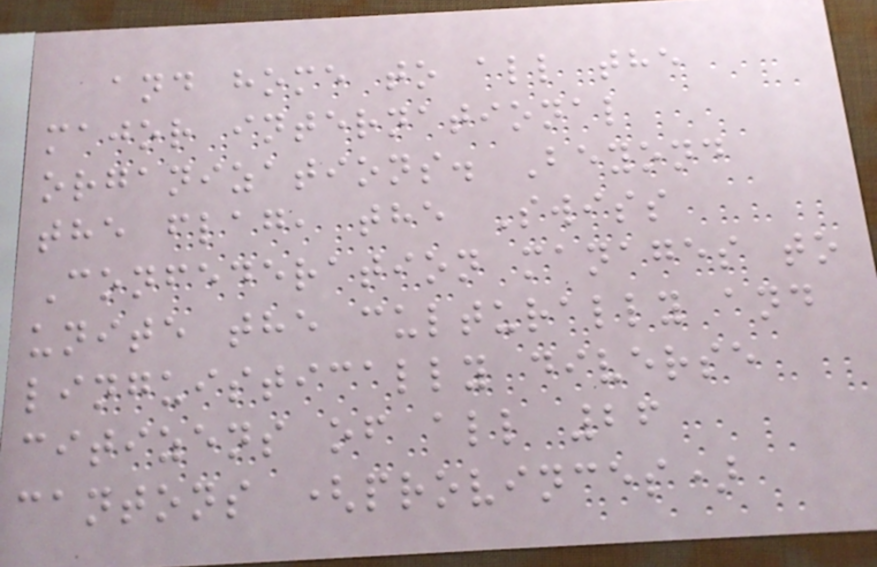and home to all the
major international
organizations. Beyond
the flag, the Swiss
Confederation manages to
unite the culturally and
linguistically diverse
citizens of all 26
cantons (provinces)
